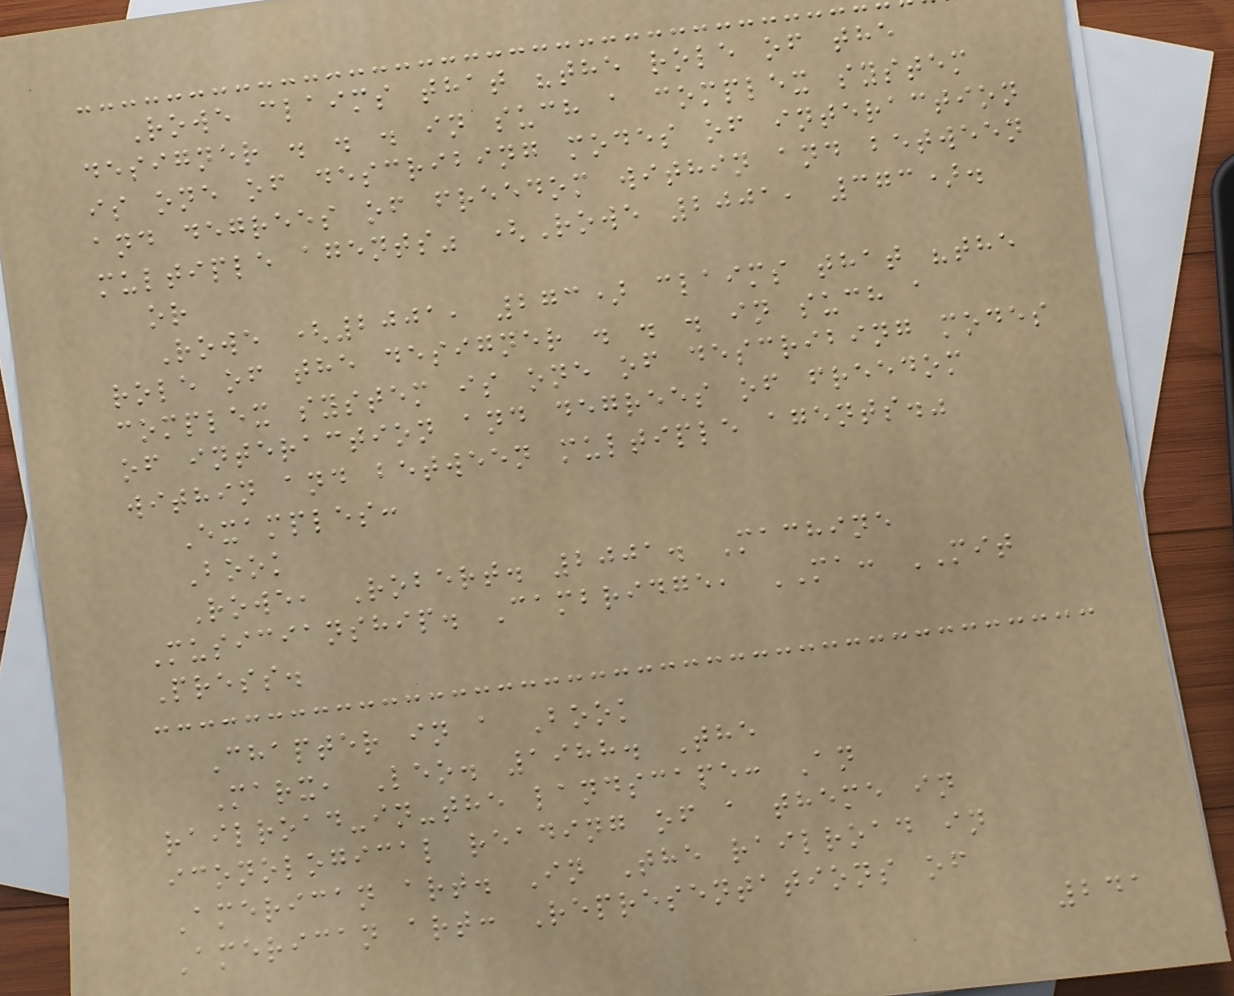Rowe claims that "the role of the
designer . . . in such a complex system
is one of describing modes of interaction
and degrees of freedom within and between
multiple agents" (Rowe 2001, 373).
or
Rowe (2001, 273) claims that "the
role of the designer . . . in such a
complex system is one of describing modes
of interaction and degrees of freedom
within and between multiple agents."
Examples:
Book
Rowe, Robert. 2001. Machine
Musicianship. Cambridge, MA: MIT
Press.
Chapter in a Book
Marx, Leo. 1988. The
railroad-in-the landscape: An
iconological reading of a theme in
American art. In The railroad in
American art: Representations of
241
